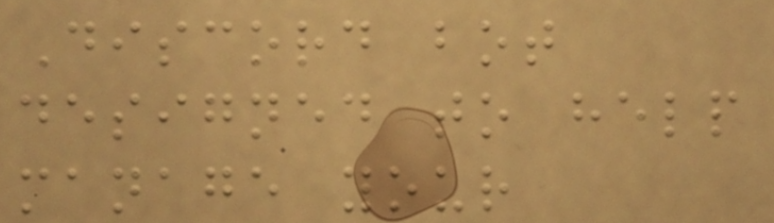Discord bot
designed to help
manage your
